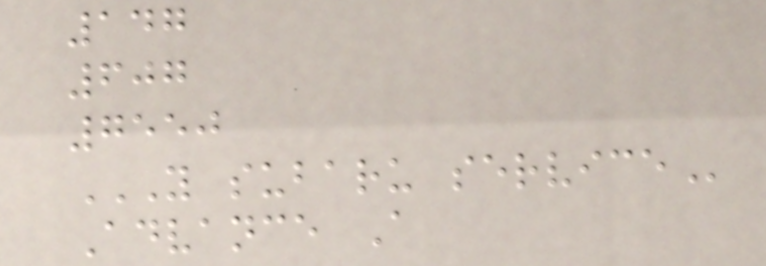147
607
7550
Y SUBARU SERVICE
Advance A
